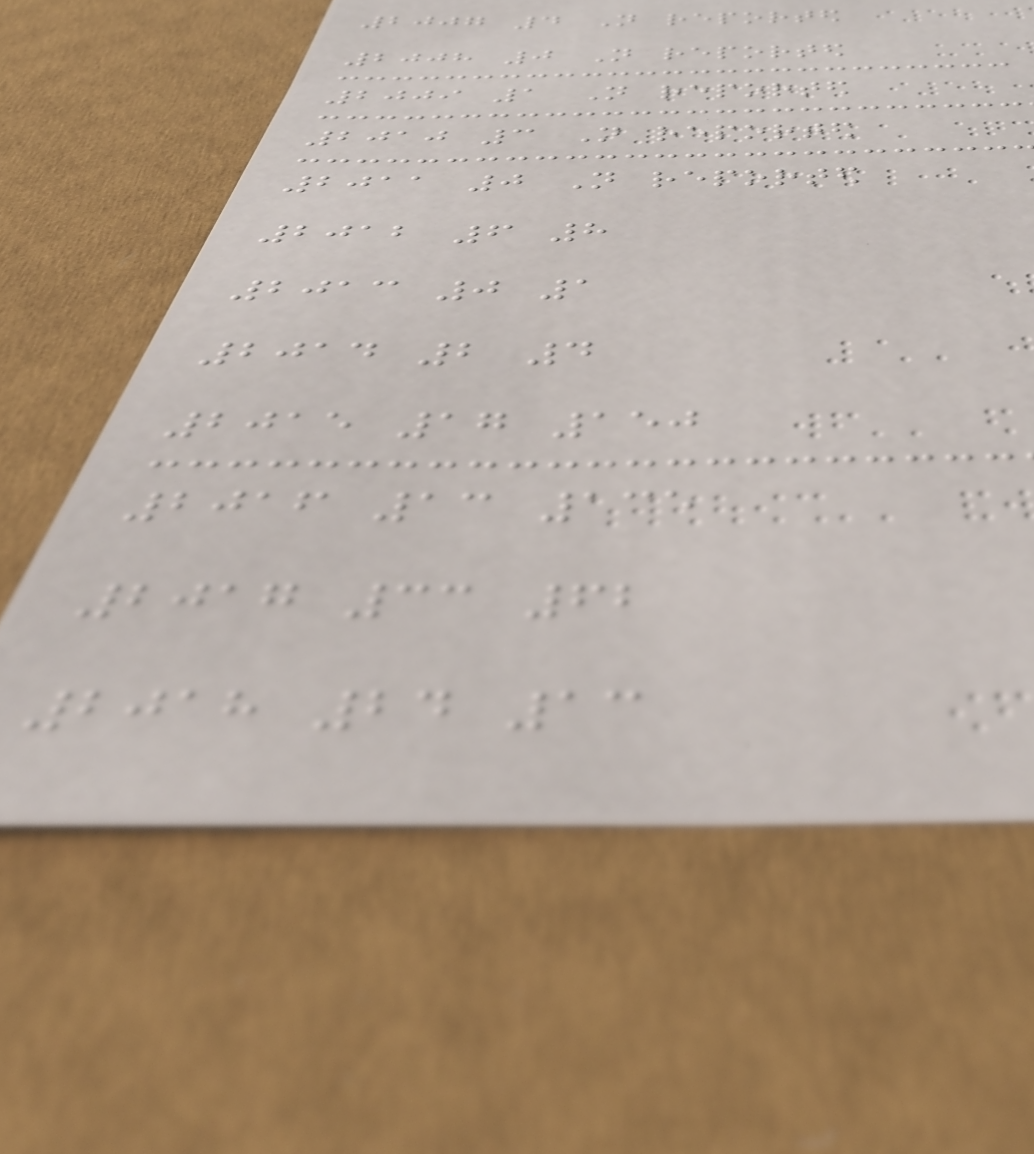2007 4 Not reported
2008 0 Not reported
2009 1 Not reported
2010 3 Not reported
2011 0 Not reported
2012 6 8
2013 0 1
2014 2 4
2015 17 150
2016 13 135
2017 33 62
2018 24 13
